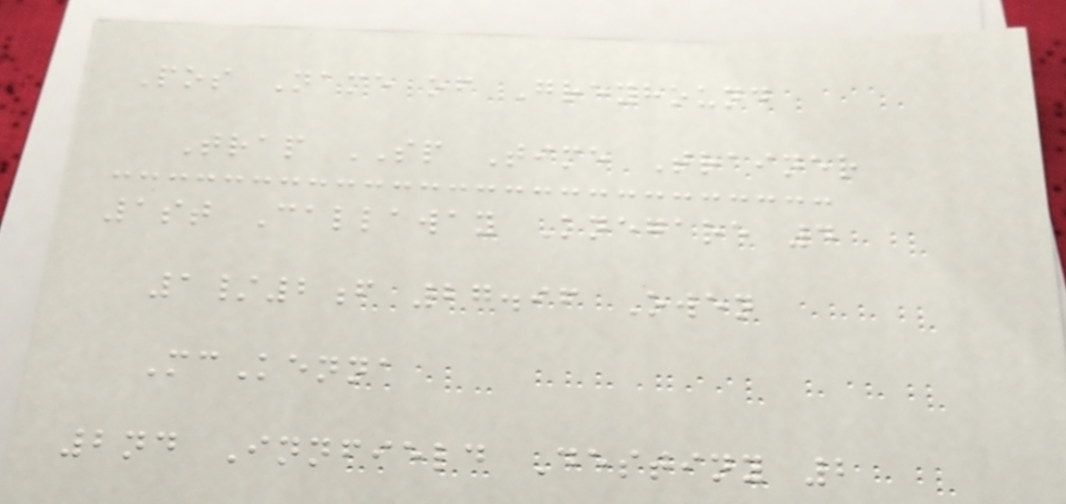Pos Name of Greyhound
Trap SP Time Trainer
1st Callaway Knegare 4
1/2f 27.96 Owen
McKenna
2nd Innfield Destiny 2
